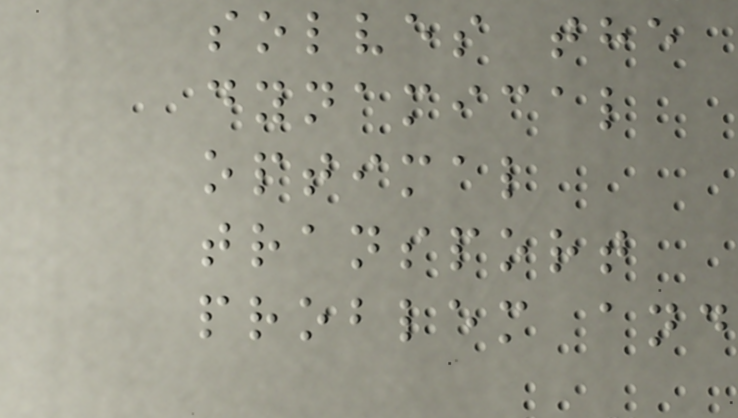solves the
dynamical
optimal
transport
problem and
